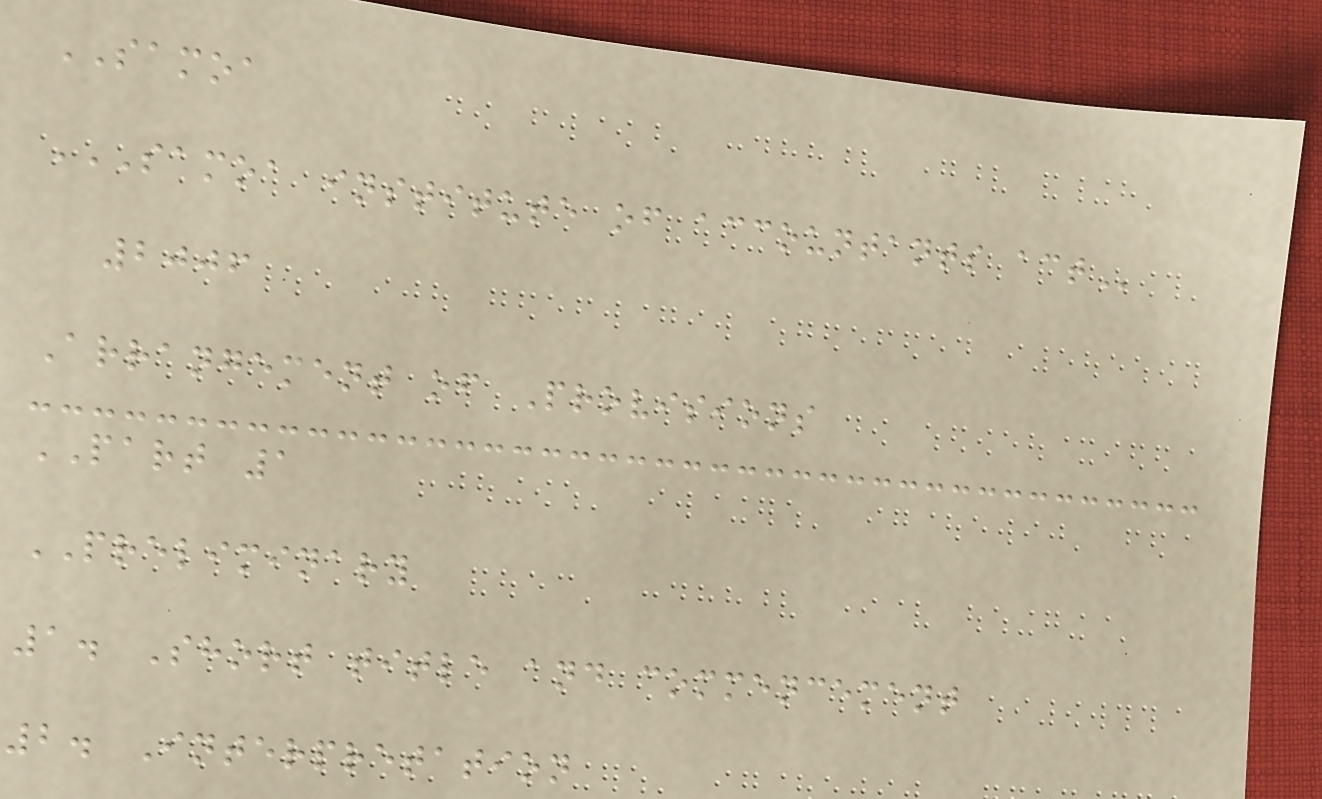SAMOA
SAMOA INSTITUTE OF ACCOUNTANTS ACT
2006
Arrangement of Provisions
PART 1
PRELIMINARY
1. Short title and commencement
2. Interpretation
